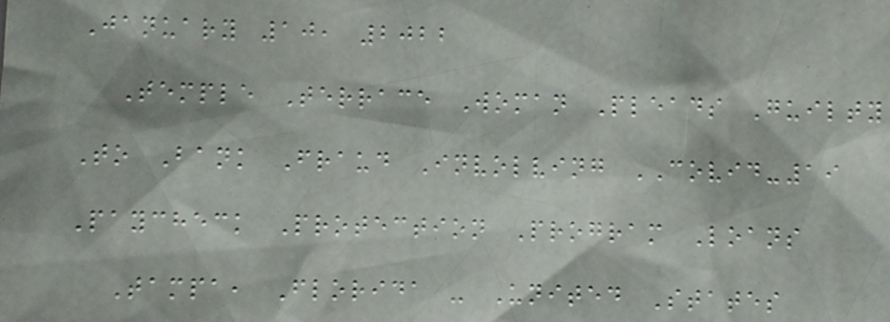January 10, 2022
Temple Terrace Woman Pleads Guilty
To Bank Fraud Involving COVID-19
Paycheck Protection Program Loans
Tampa, Florida - United States
